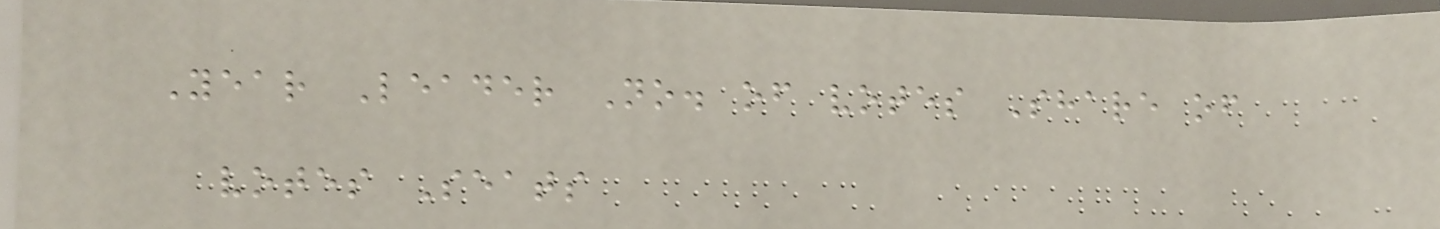Year Leader No. of votes Share of
votes Seats
